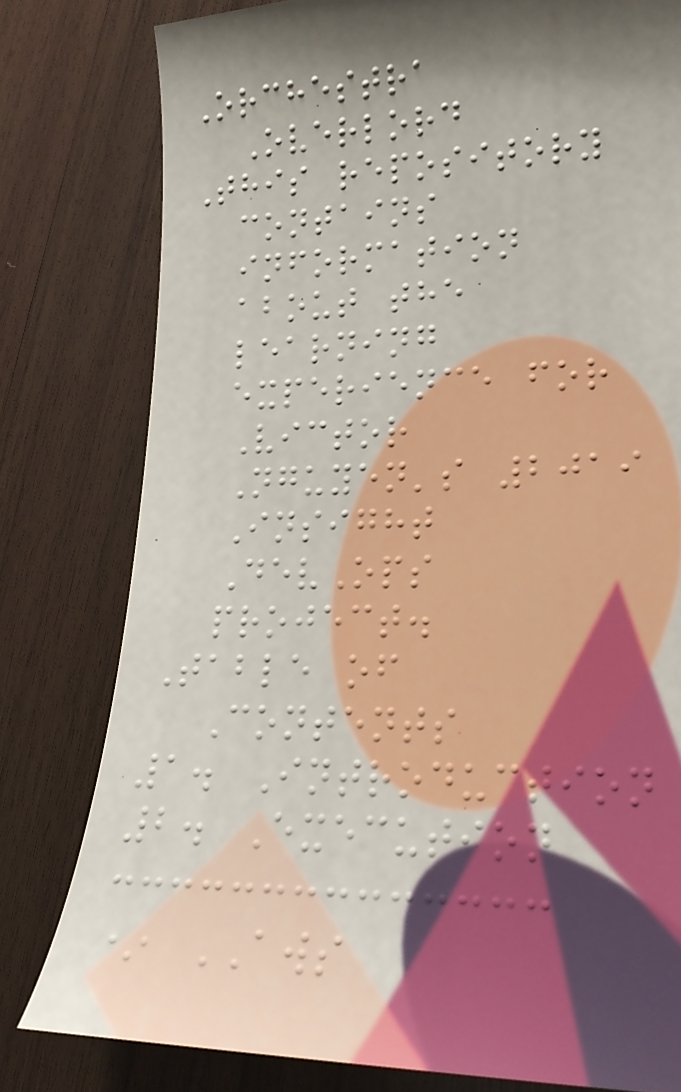Orchestra
Overlord
This repository
contains
information
about the
learning
experience for
Victor
Nguyen's 2019
Insight
DevOps
project.
Table of
Contents
1. Introduction
2. Execution
* AWS
